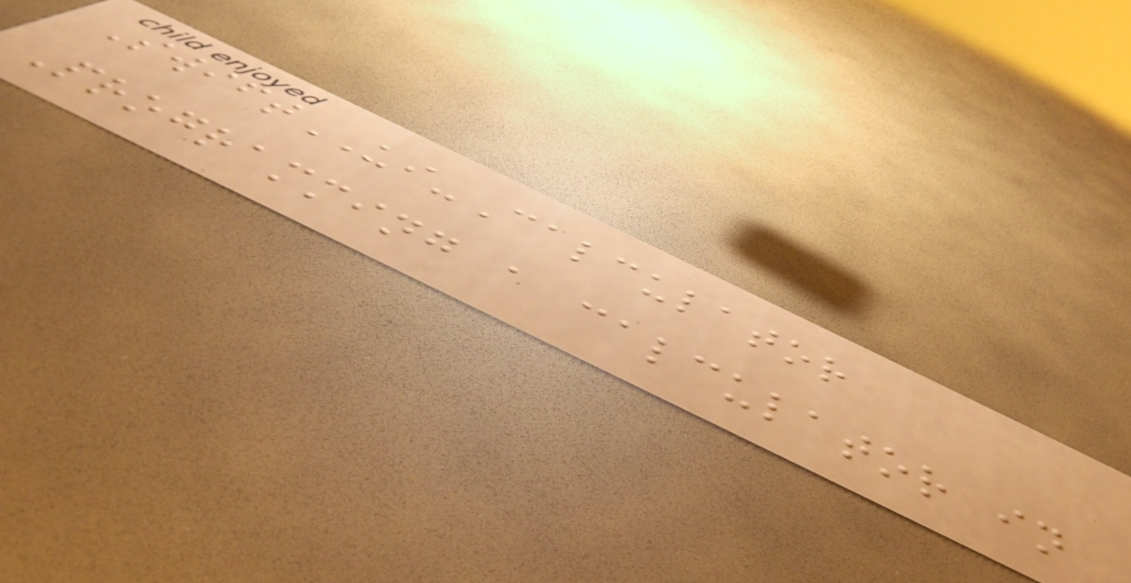SwiftUI-Calculator
Programming a calculator in
